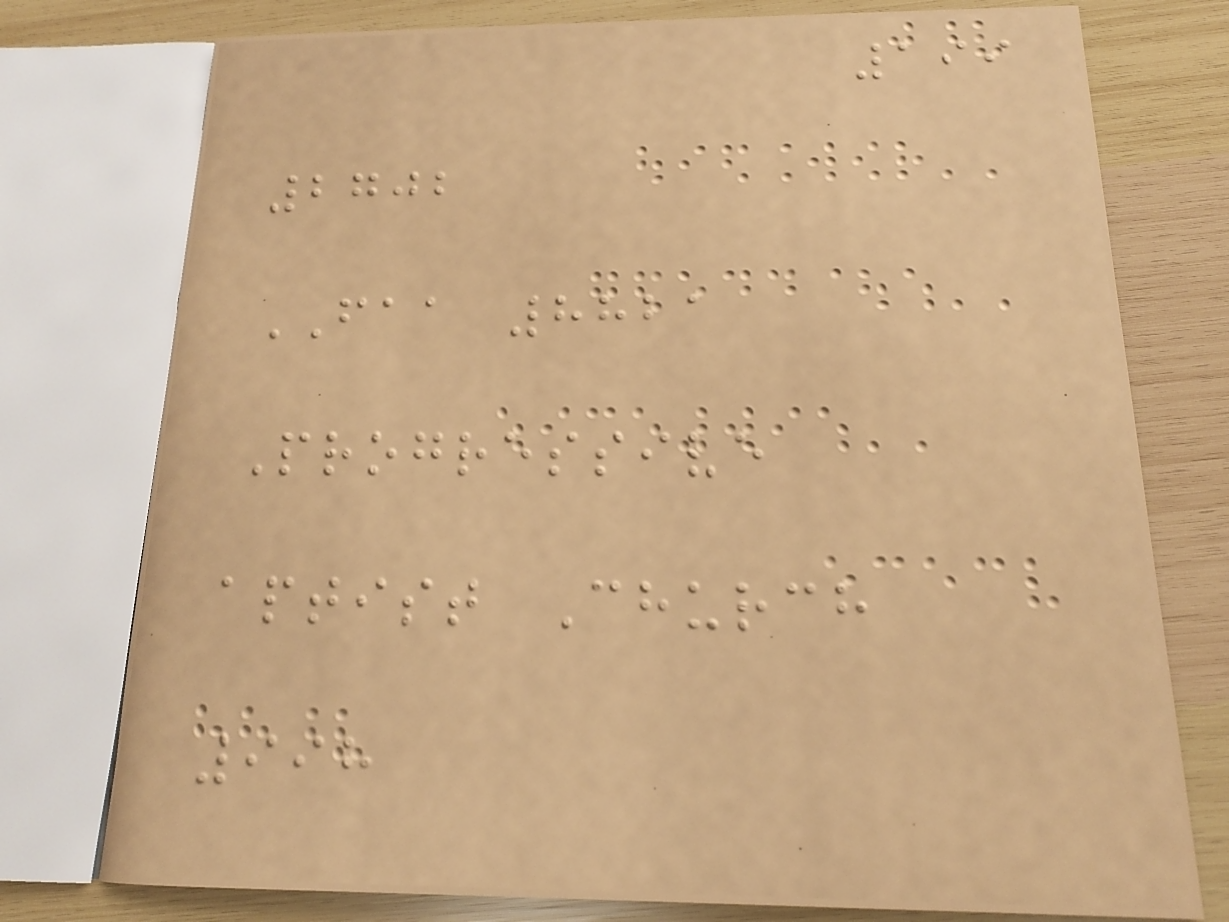199
2702
FAA 8821
Progressive
aptist Church
998
